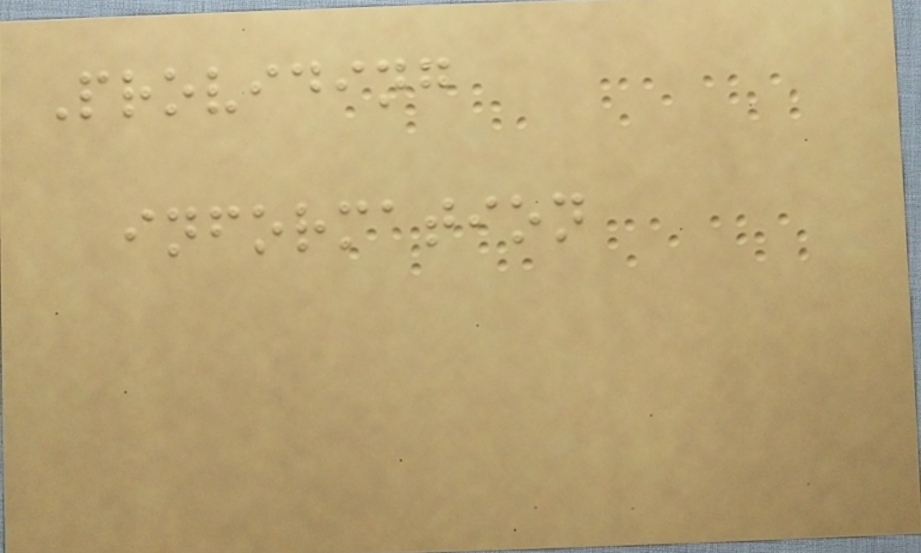Providing
information
